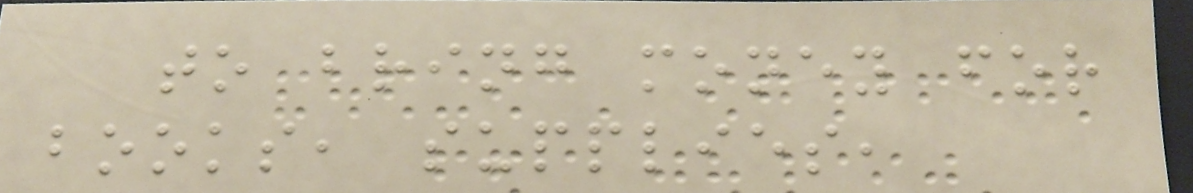to bring money for
books, supplies,
